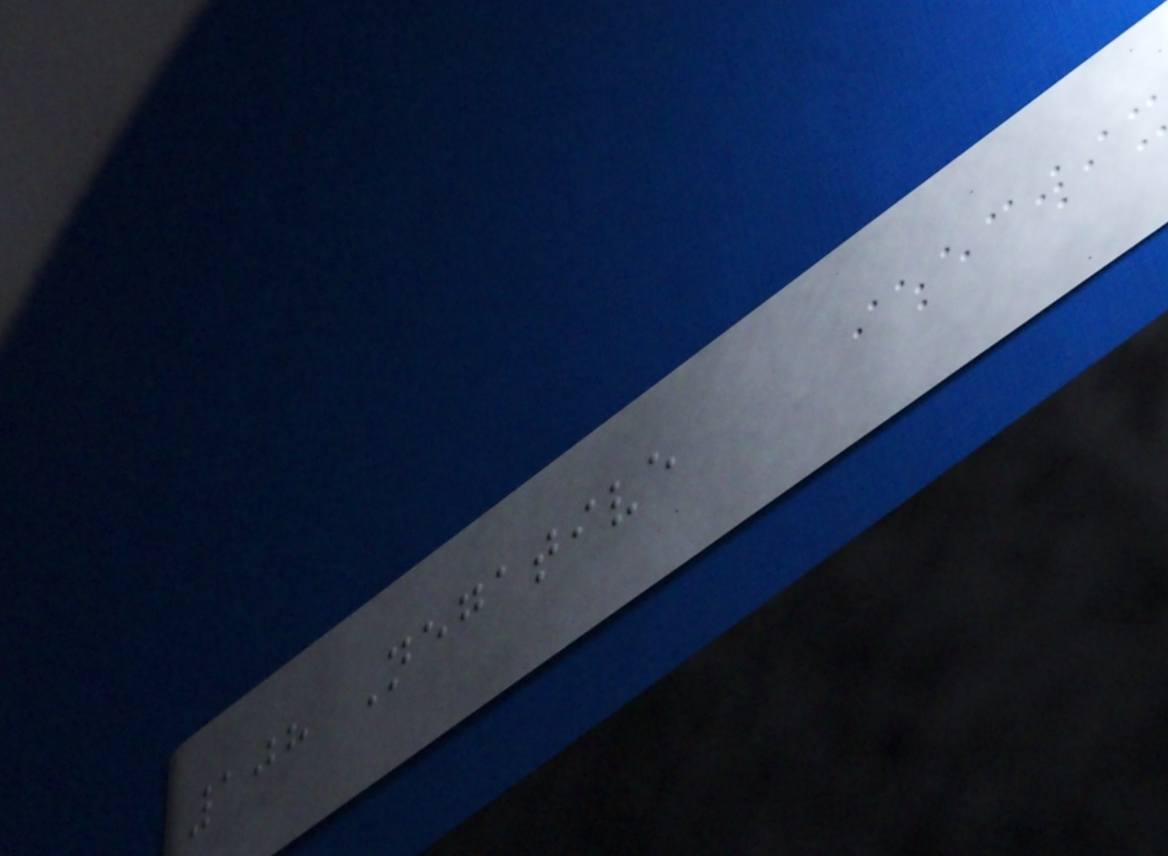108 Negative
